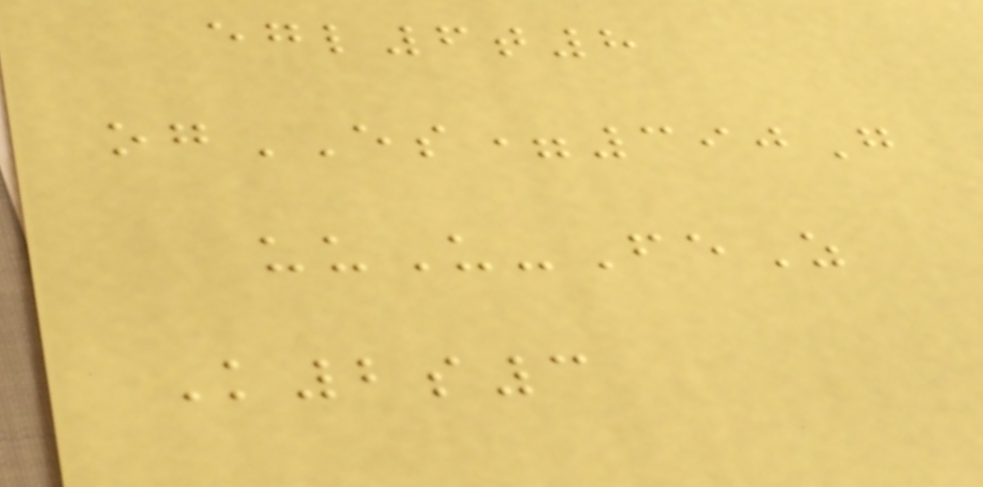egl6t8
ogES=390G
uuU-FeZ
K2s3
